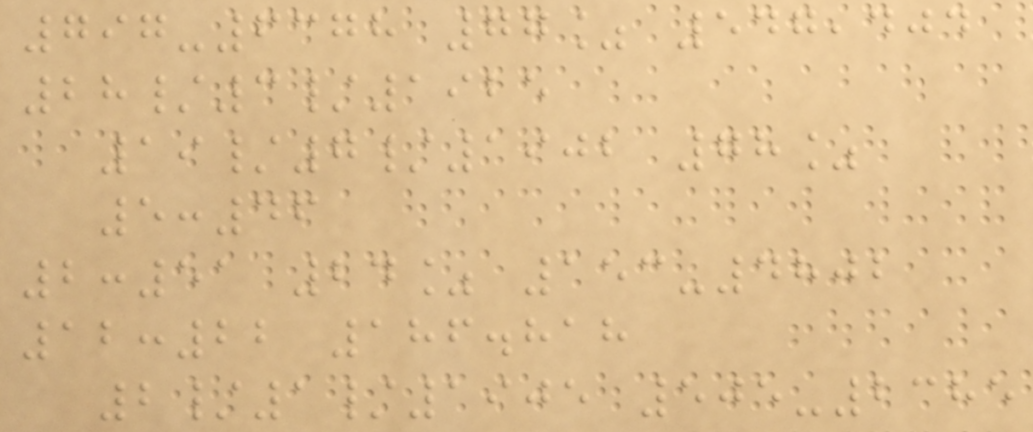797-6378 77% 547,404
28/3/1925
19/7/1902 78%
5:46
2:51 24% 153-4802
12:22 186.818
2/1/1905 505-2385
